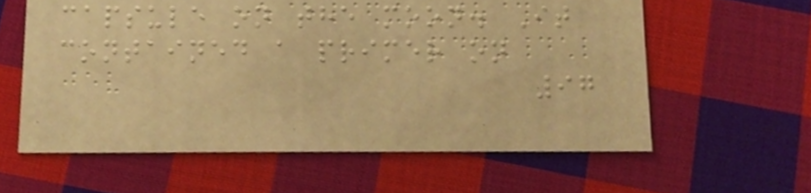capsule on the moon. It
contained a primer on
97
